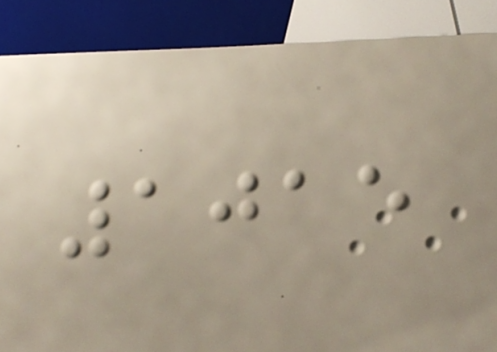1015
